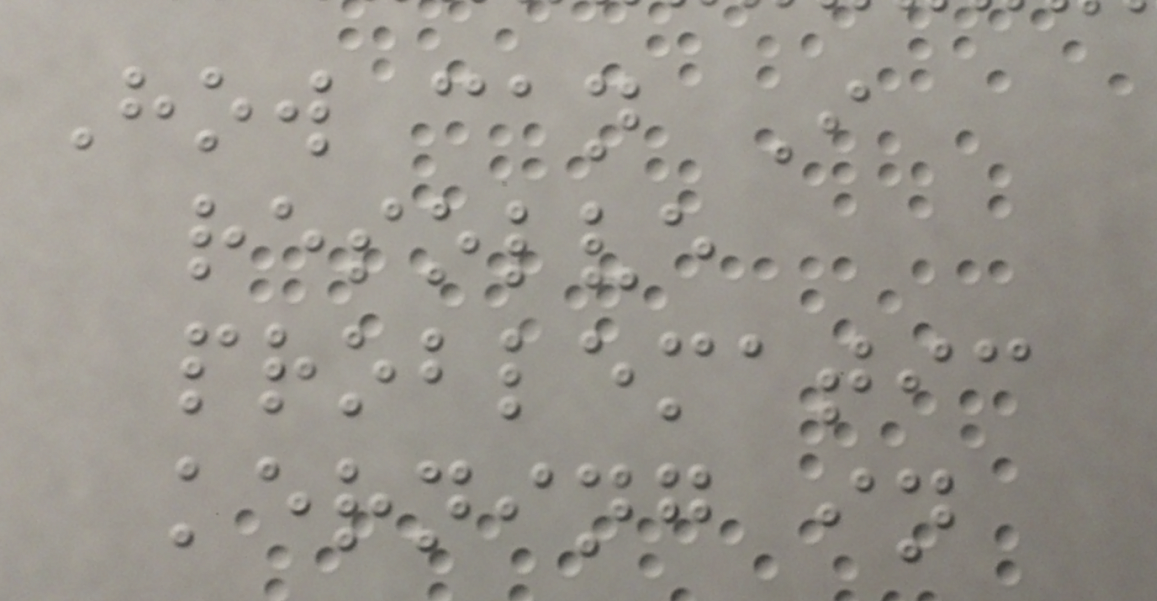How can I
resolve
problematic
kerning in
